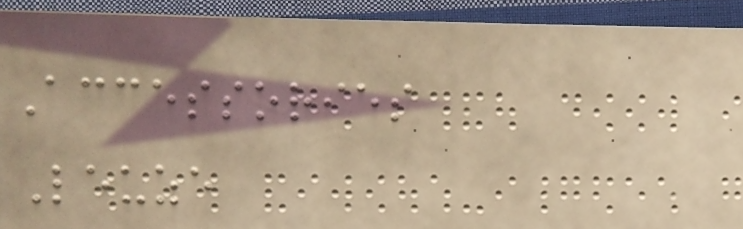Accessories
Leuze
